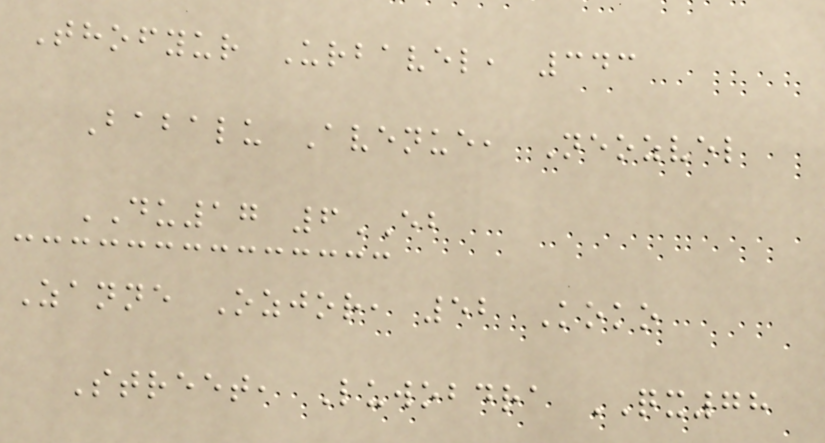Thofyur Urbavel, 343
Babalu Avenue, Neozvel
DU17 6EB
Zanne Ozjor, 52 Koko
Street, Luwobdra QX78
